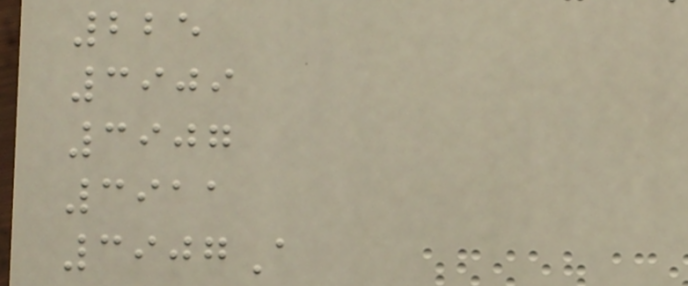225
3909
3907
3911
3907A
